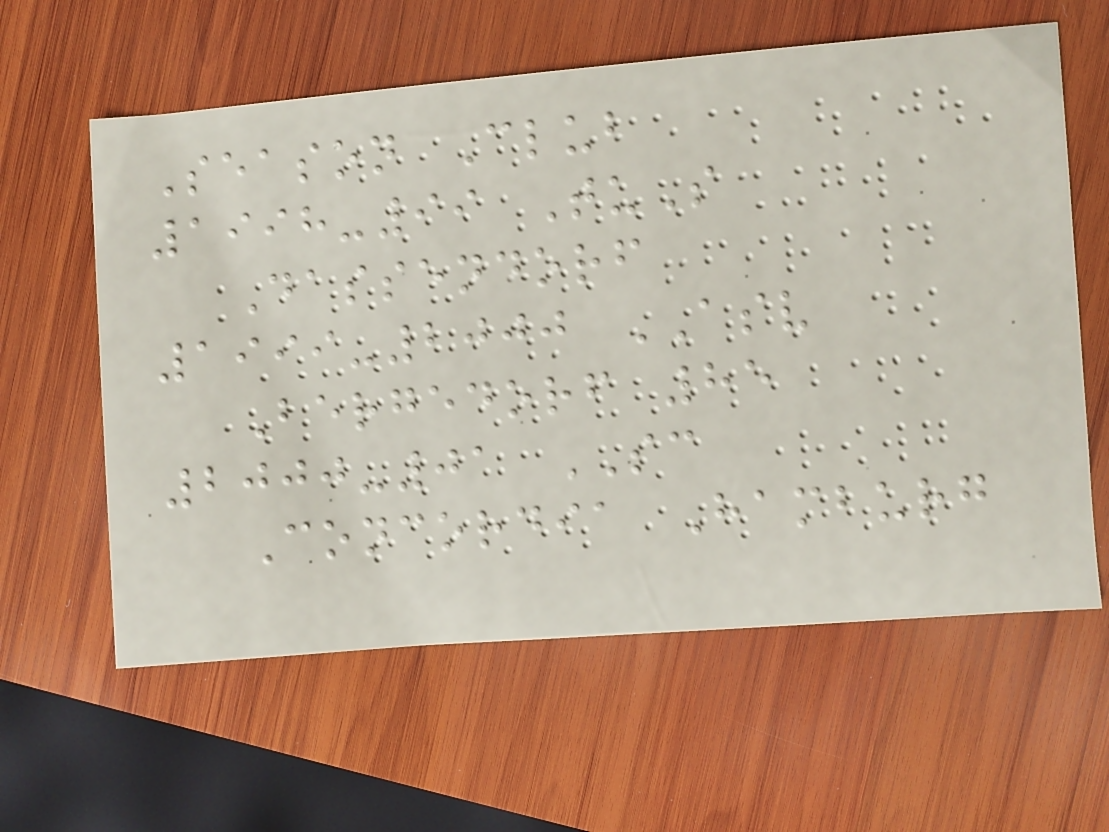Season Club
1998-99 TuS
Dassendorf
1999-2000 ASV
Bergedorf 85
2000-01 SC
Concordia Hamburg
